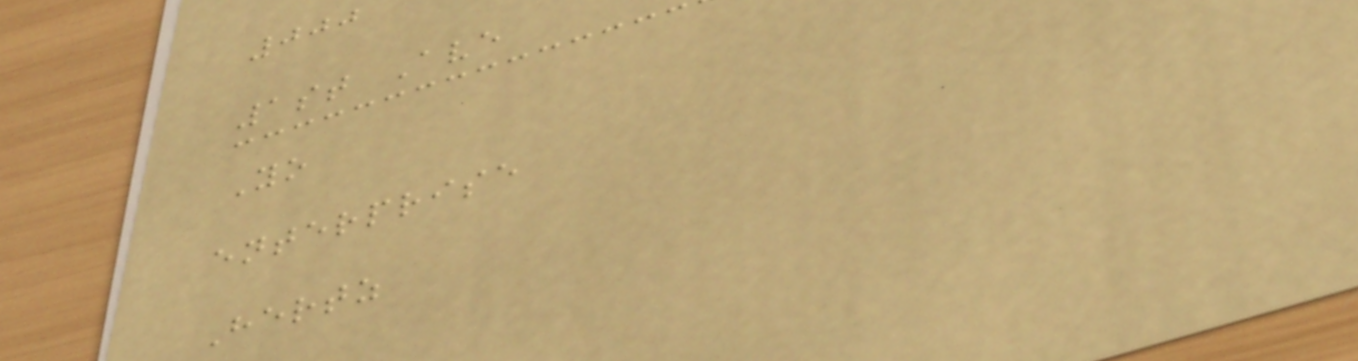000
1st Ave
Yo
enterprise
Hertz
